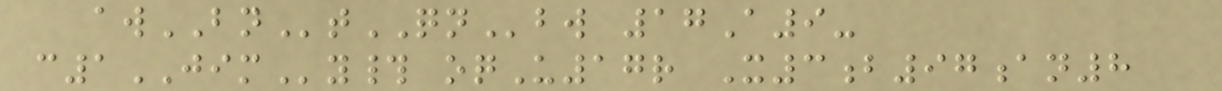awBNtQNbw 17A9-
c1JIMy# oqU17r X3b97an8
